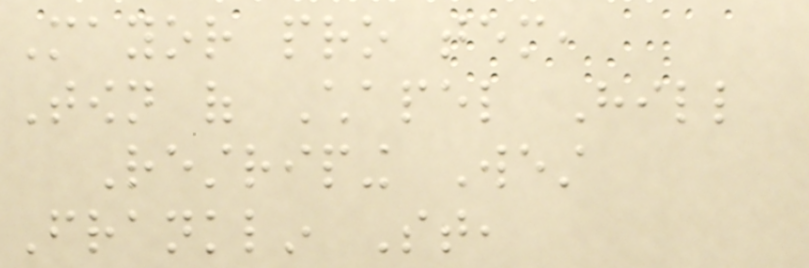Mayor pro tem,
Town of Chapel Hill
Restriping West
Franklin St,
